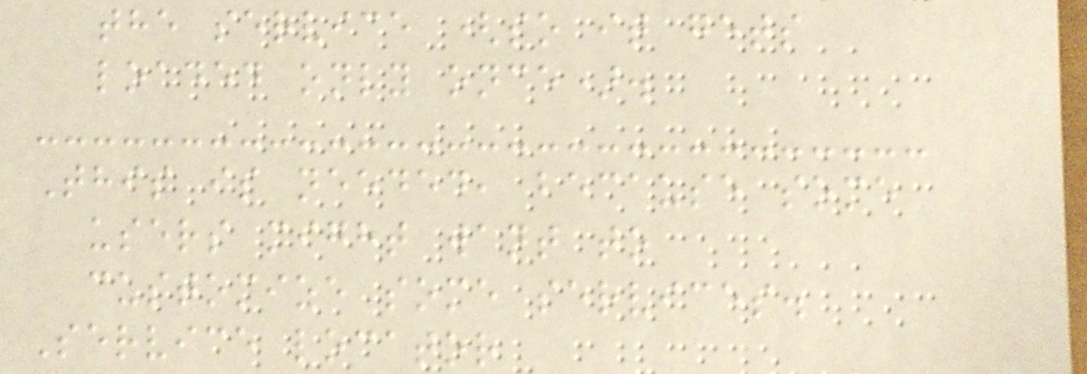the service (so it gets
loaded only once).
This is needed, because some
users might want to
customize some services.
Service locator
